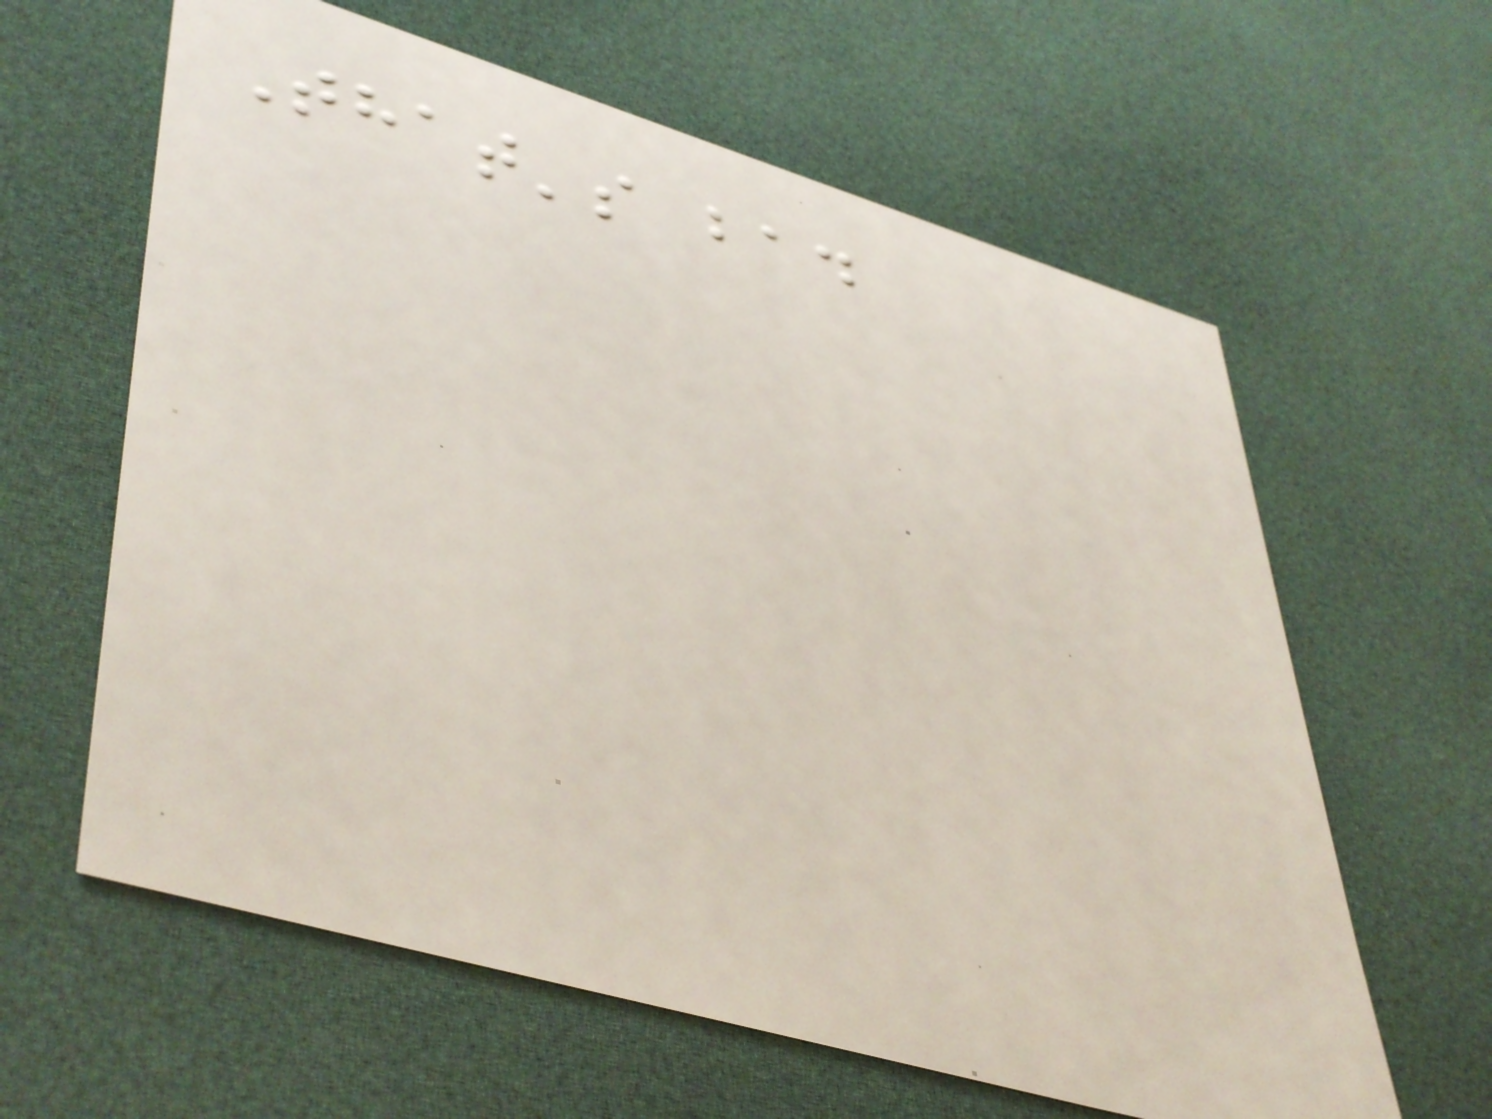That's bad
